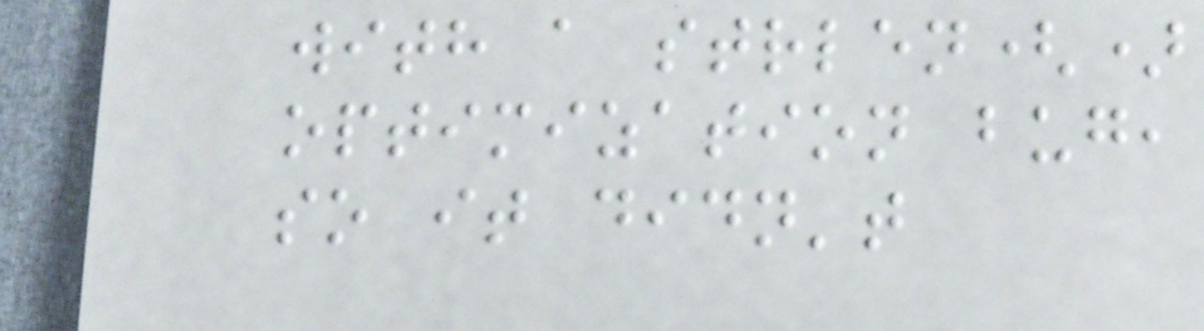with a strlen()
optimization bug,
so it didn't
